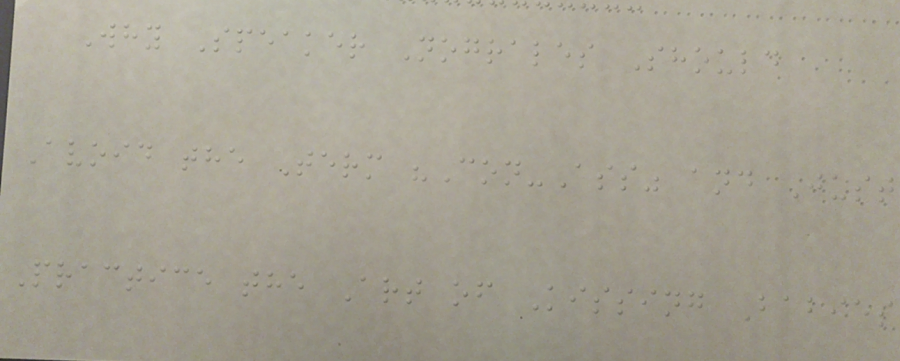Why Speaker Nograles Should
Avoid the Term "Con-Ass" and Just
Practice the Art of Kissing Babies
